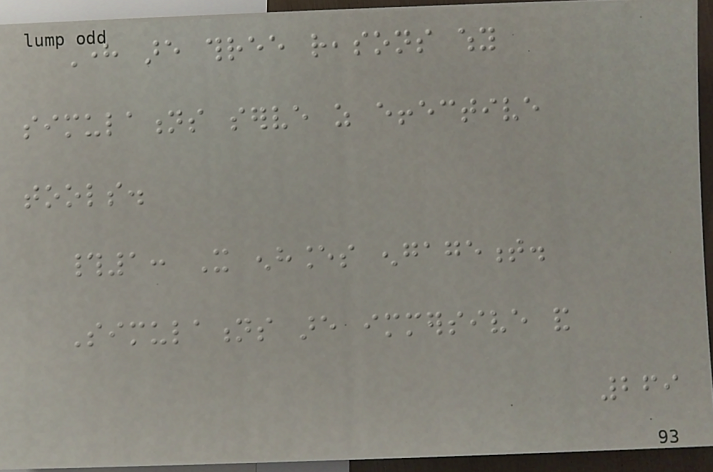Here are three reasons why
simulations serve as effective
tools.
#1: It enhances engagement.
Simulations are immersive and
269
